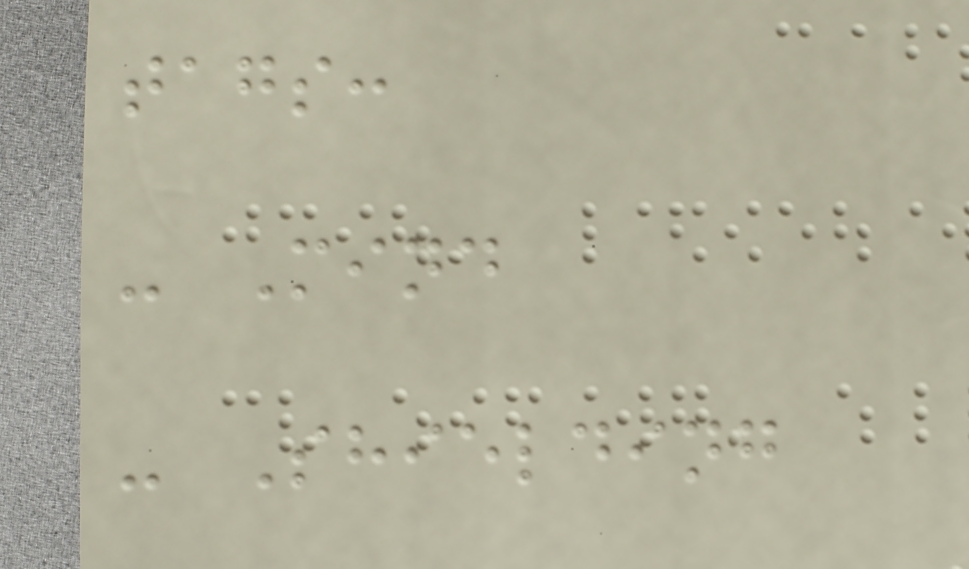tags:
- Mind
- Shielding
